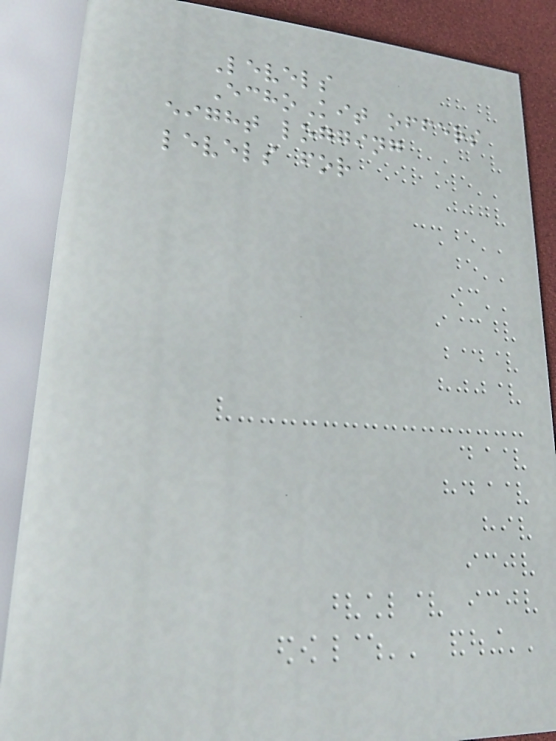Levels
EchoKit offers
eight logging
levels for
